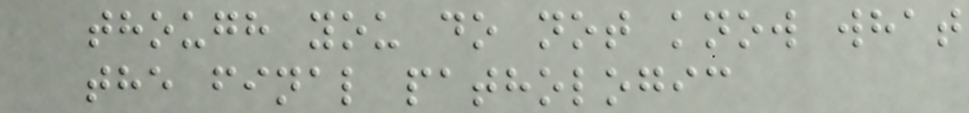though you do not know what
the final pathologic
